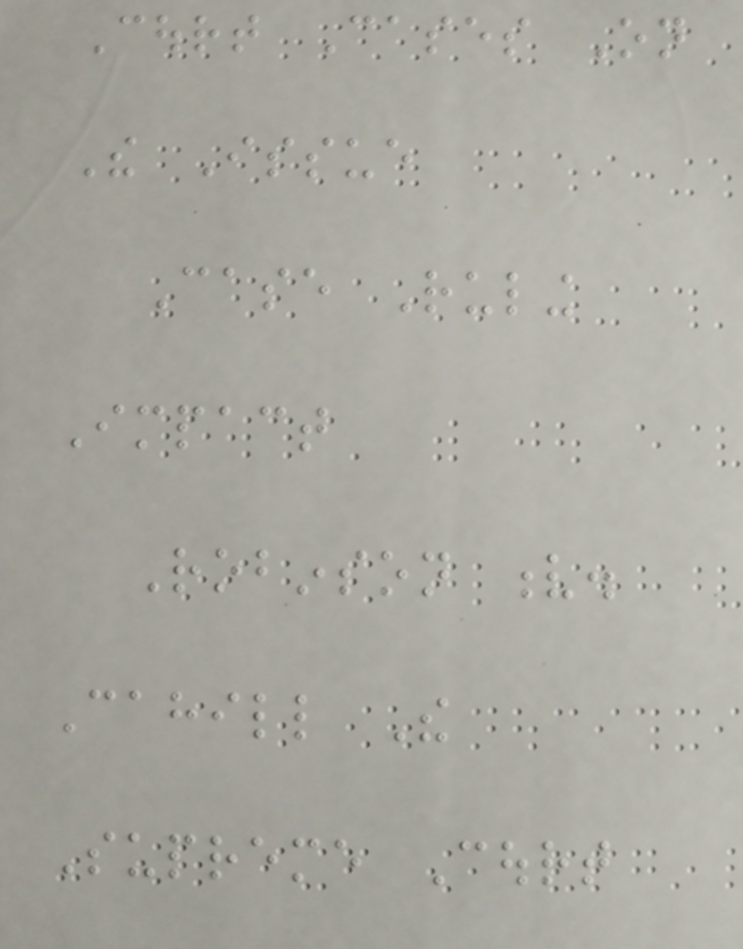Court Cases On
The Issue
Case Ruling
Impact
Robinson v.
Cahill The
Supreme Court
